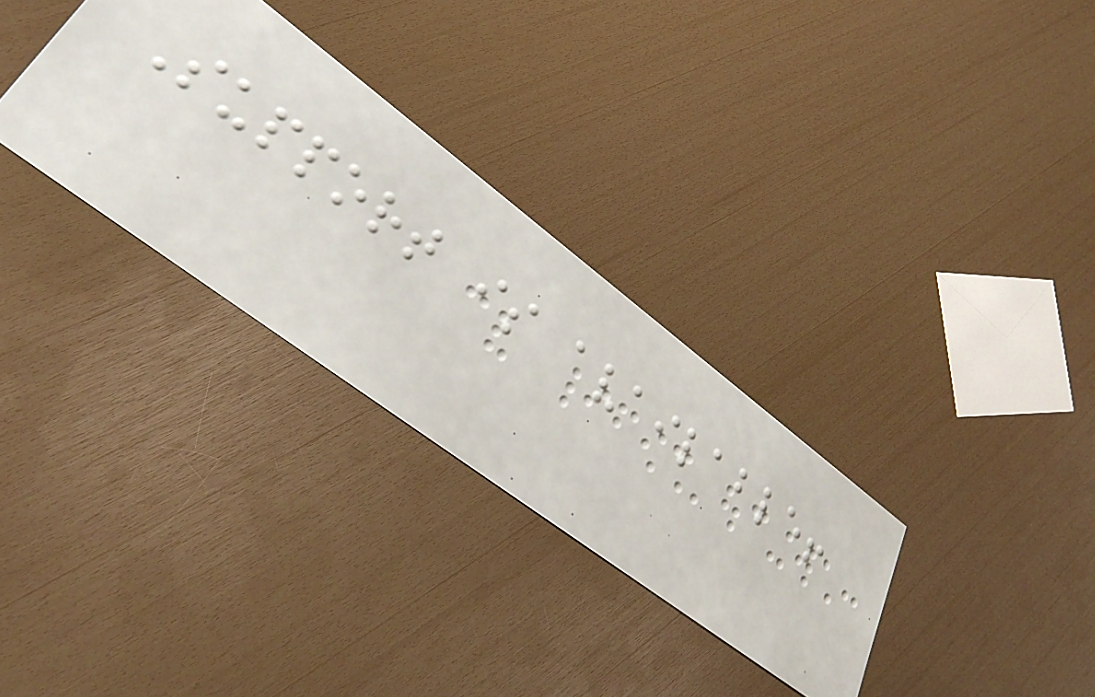Support is available!
